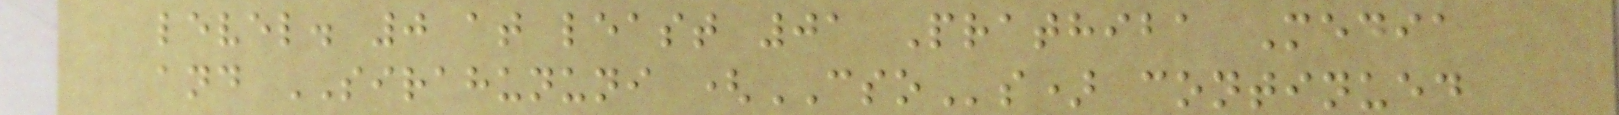level. 0 at least 01 Prathiba Media
and SIRAHUNUNI (CSOs) continued
